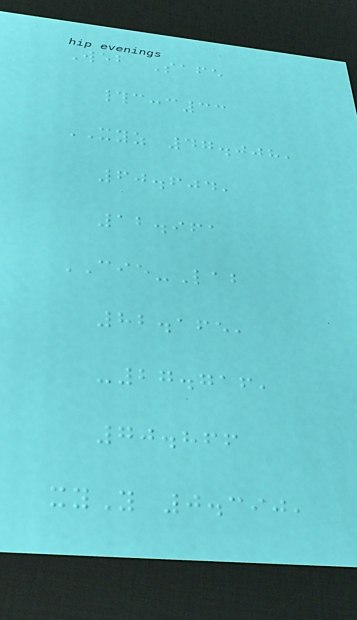Web Safe
#cccc33
XYZ 47.008,
60.604,
12.961
CIE-Lab
82.165,
-27.716,
70.866
xyY 0.390,
